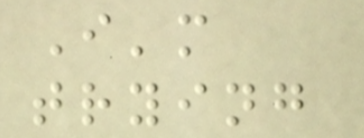I'm
trying
